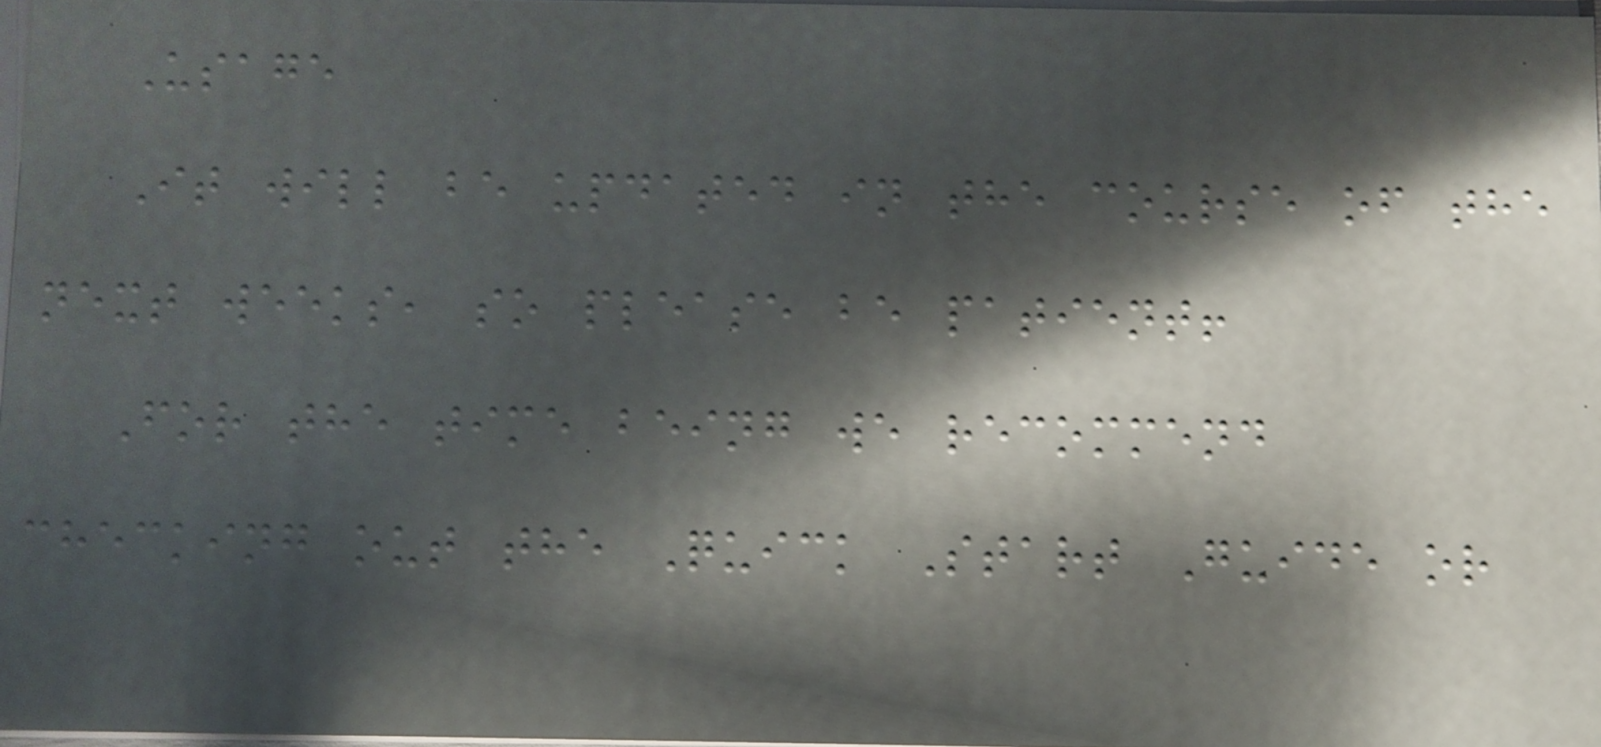Usage
It will be updated in the course of the
next weeks, so please be patient!
For the time being we recommend
checking out the Quick Start Guide or
